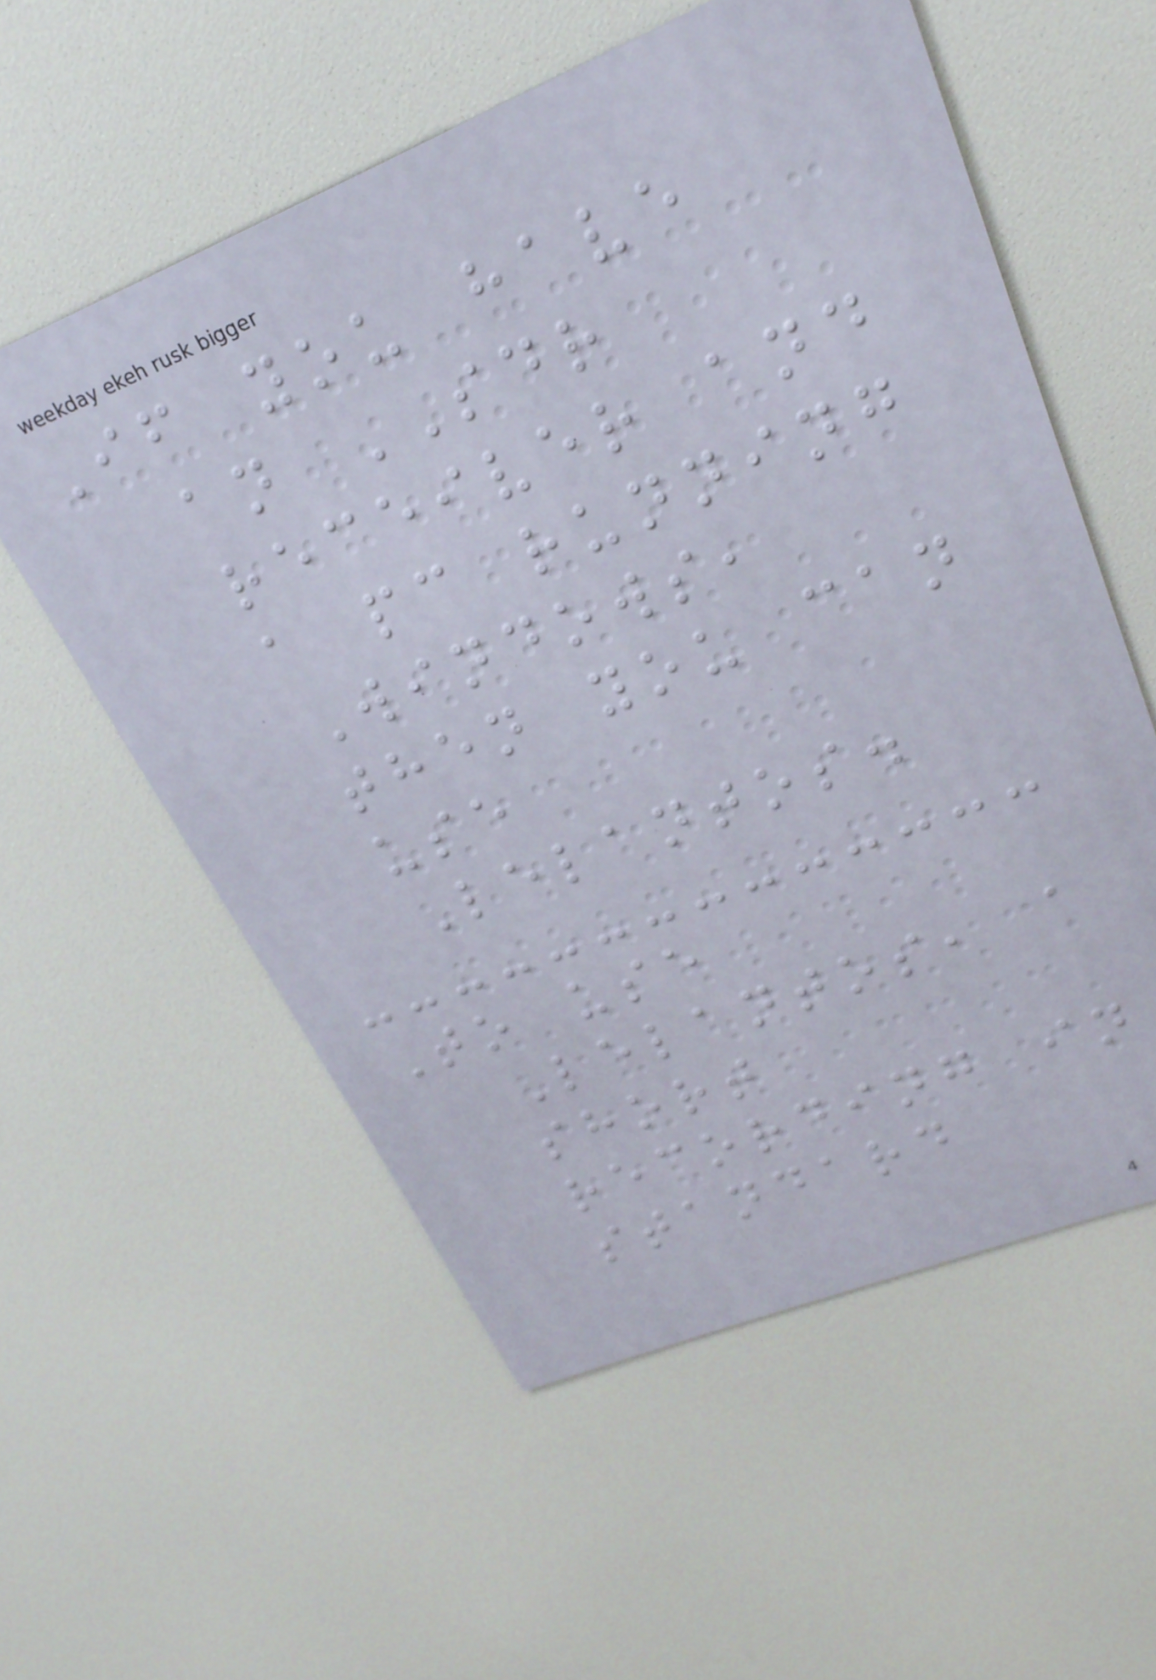If you have
an SDR
receiver and
a pc running
Windows,
then you can
use
Lelantos.
To use
Lelantos, a
short
recording in
standard
